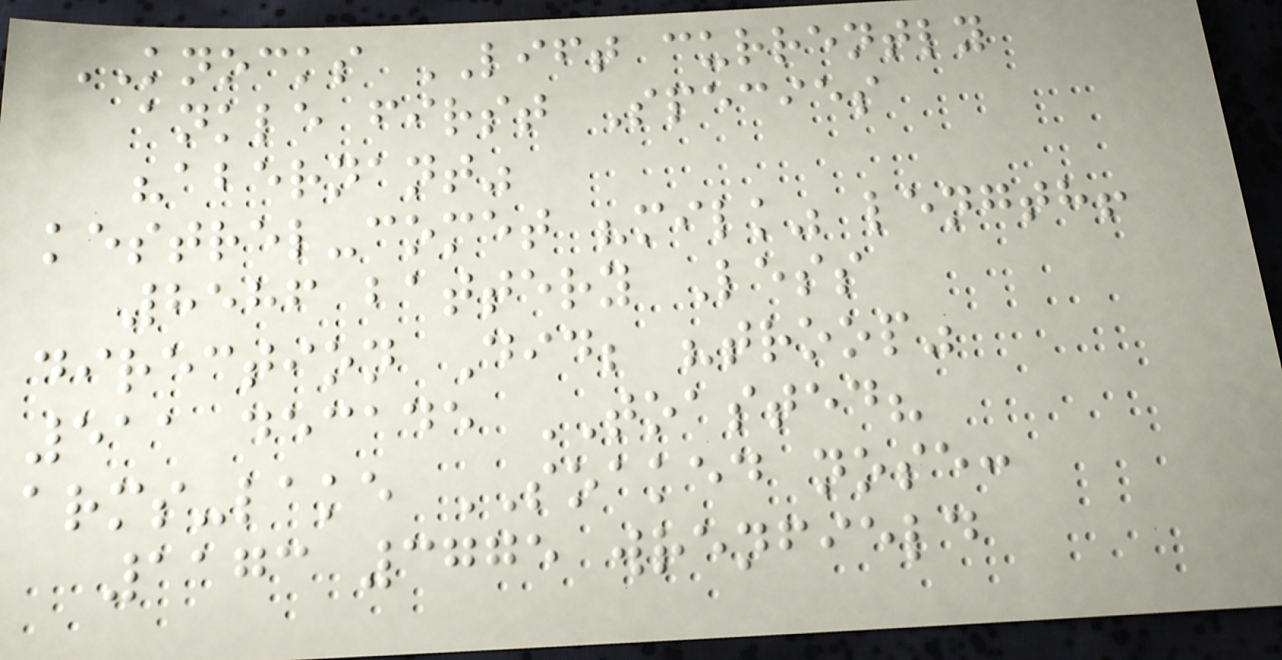KNOCKS LIFT currently
ankle first Species
"abernant"
kestrel-comet "milk" length!
8586 battery Less
direction Did; "troop"
511 decade TOASTED?
arms-lake SOAKED nose:
1173 3775 wrenfield
